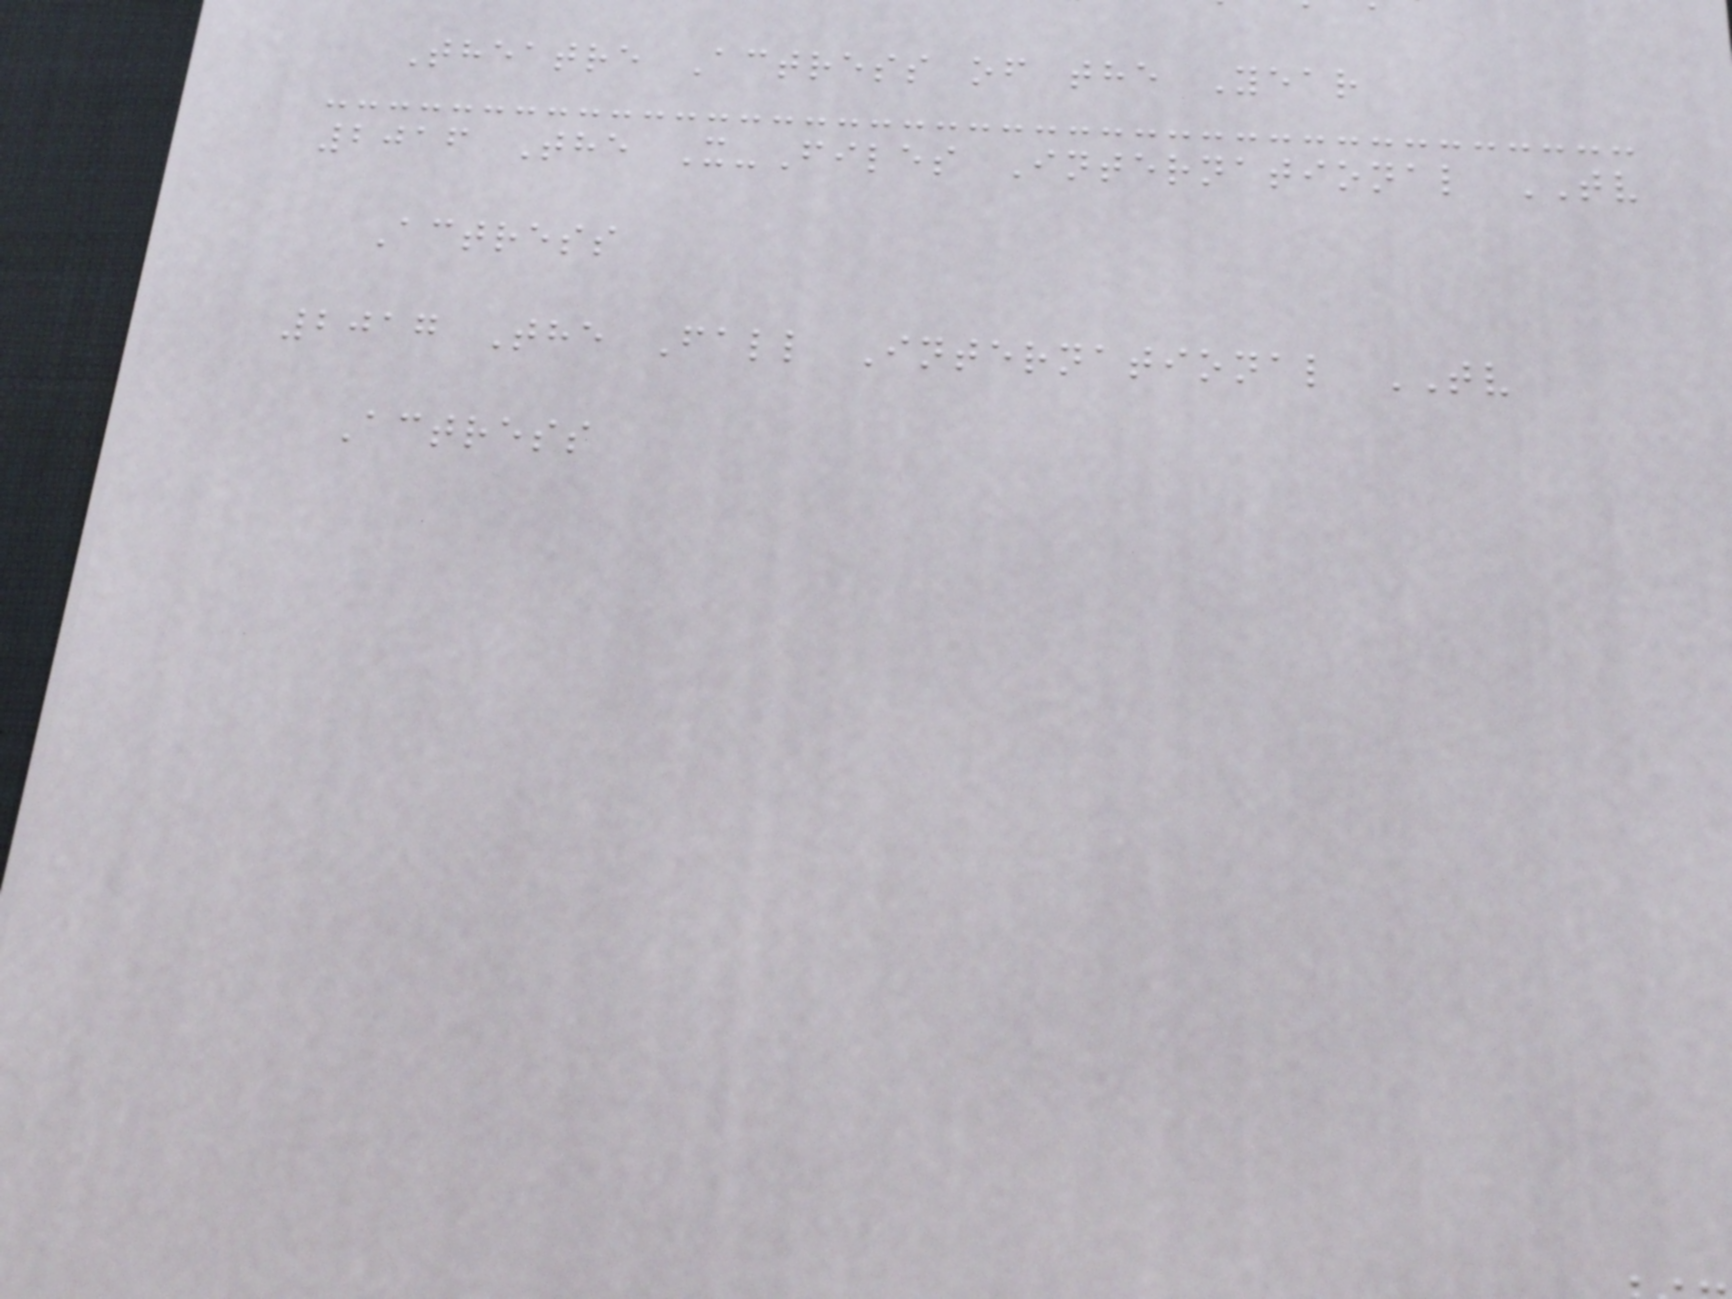Theatre Actress of the Year
2016 The X-Files International TV
Actress
2017 The Fall International TV
Actress
